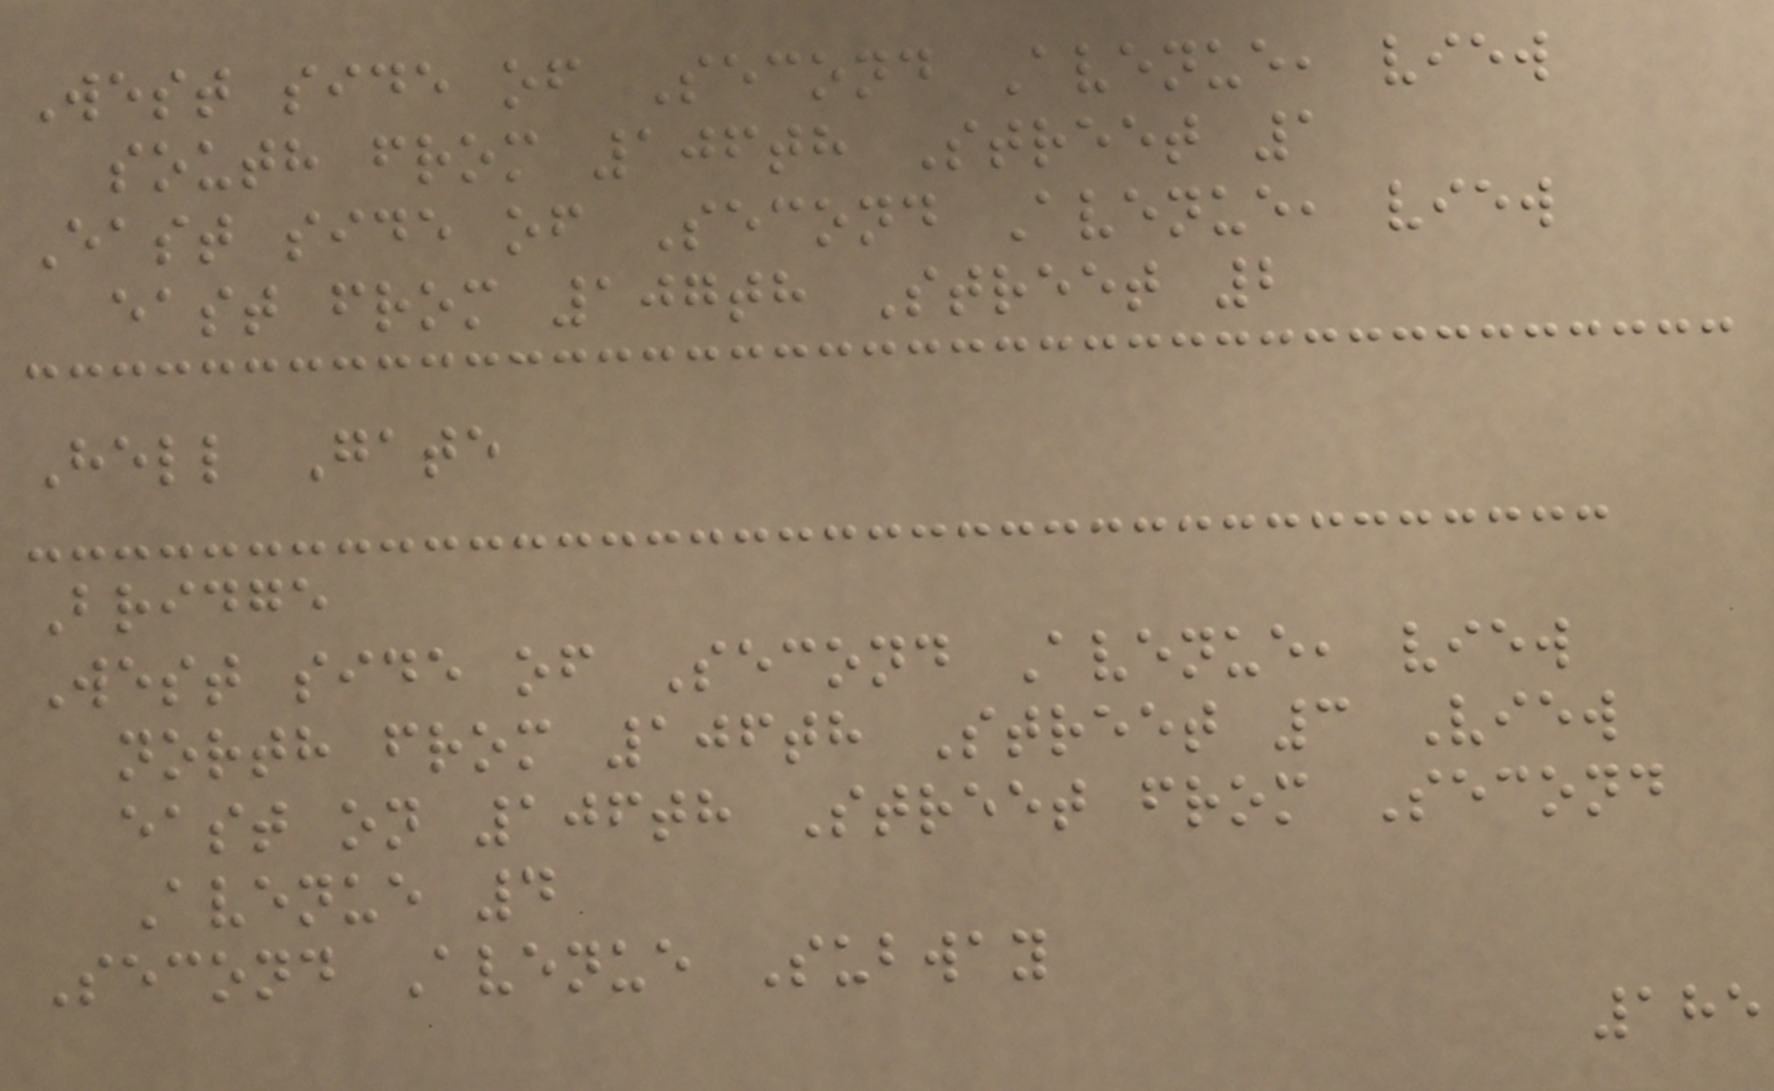West side of Second Avenue, view
south from 106th Street 1
East side of Second Avenue, view
east from 107th Street 2
Hell Gate
Bridge
West side of Second Avenue, view
north from 106th Street 3 View
east on 106th Street from Second
Avenue 4
Second Avenue Subway
185
